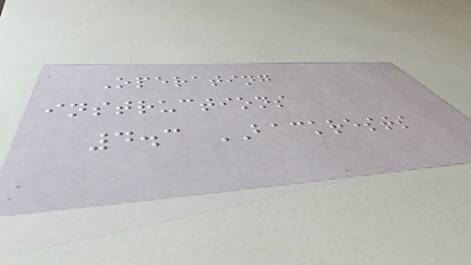Operating
instructions
4.3 BACKRESTS
